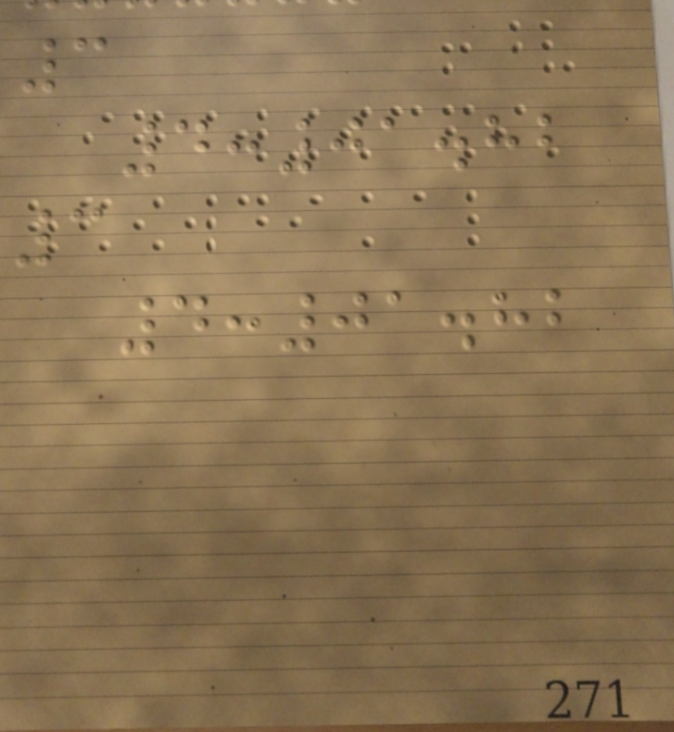3
4:01.82
3
4:01.82
